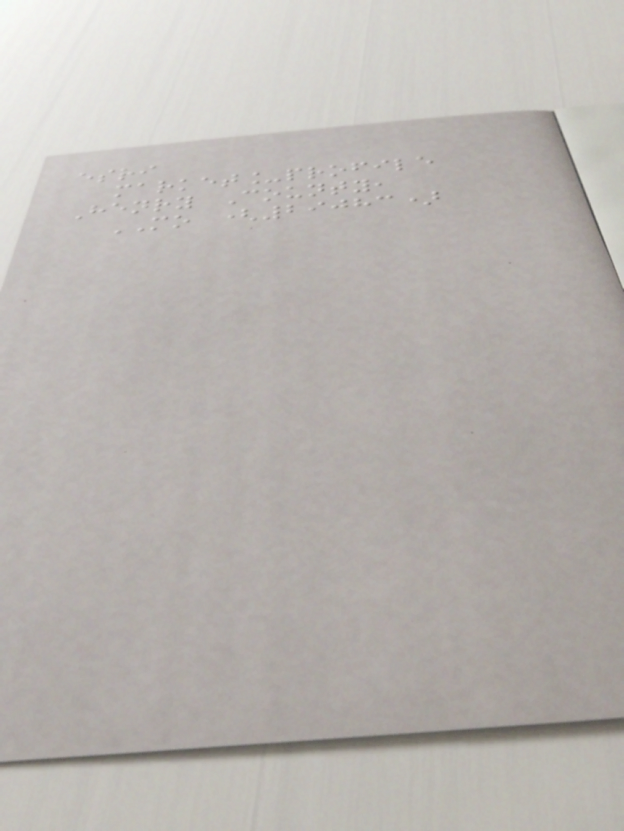esri
market_profile
Henry County,
MO (29083)
